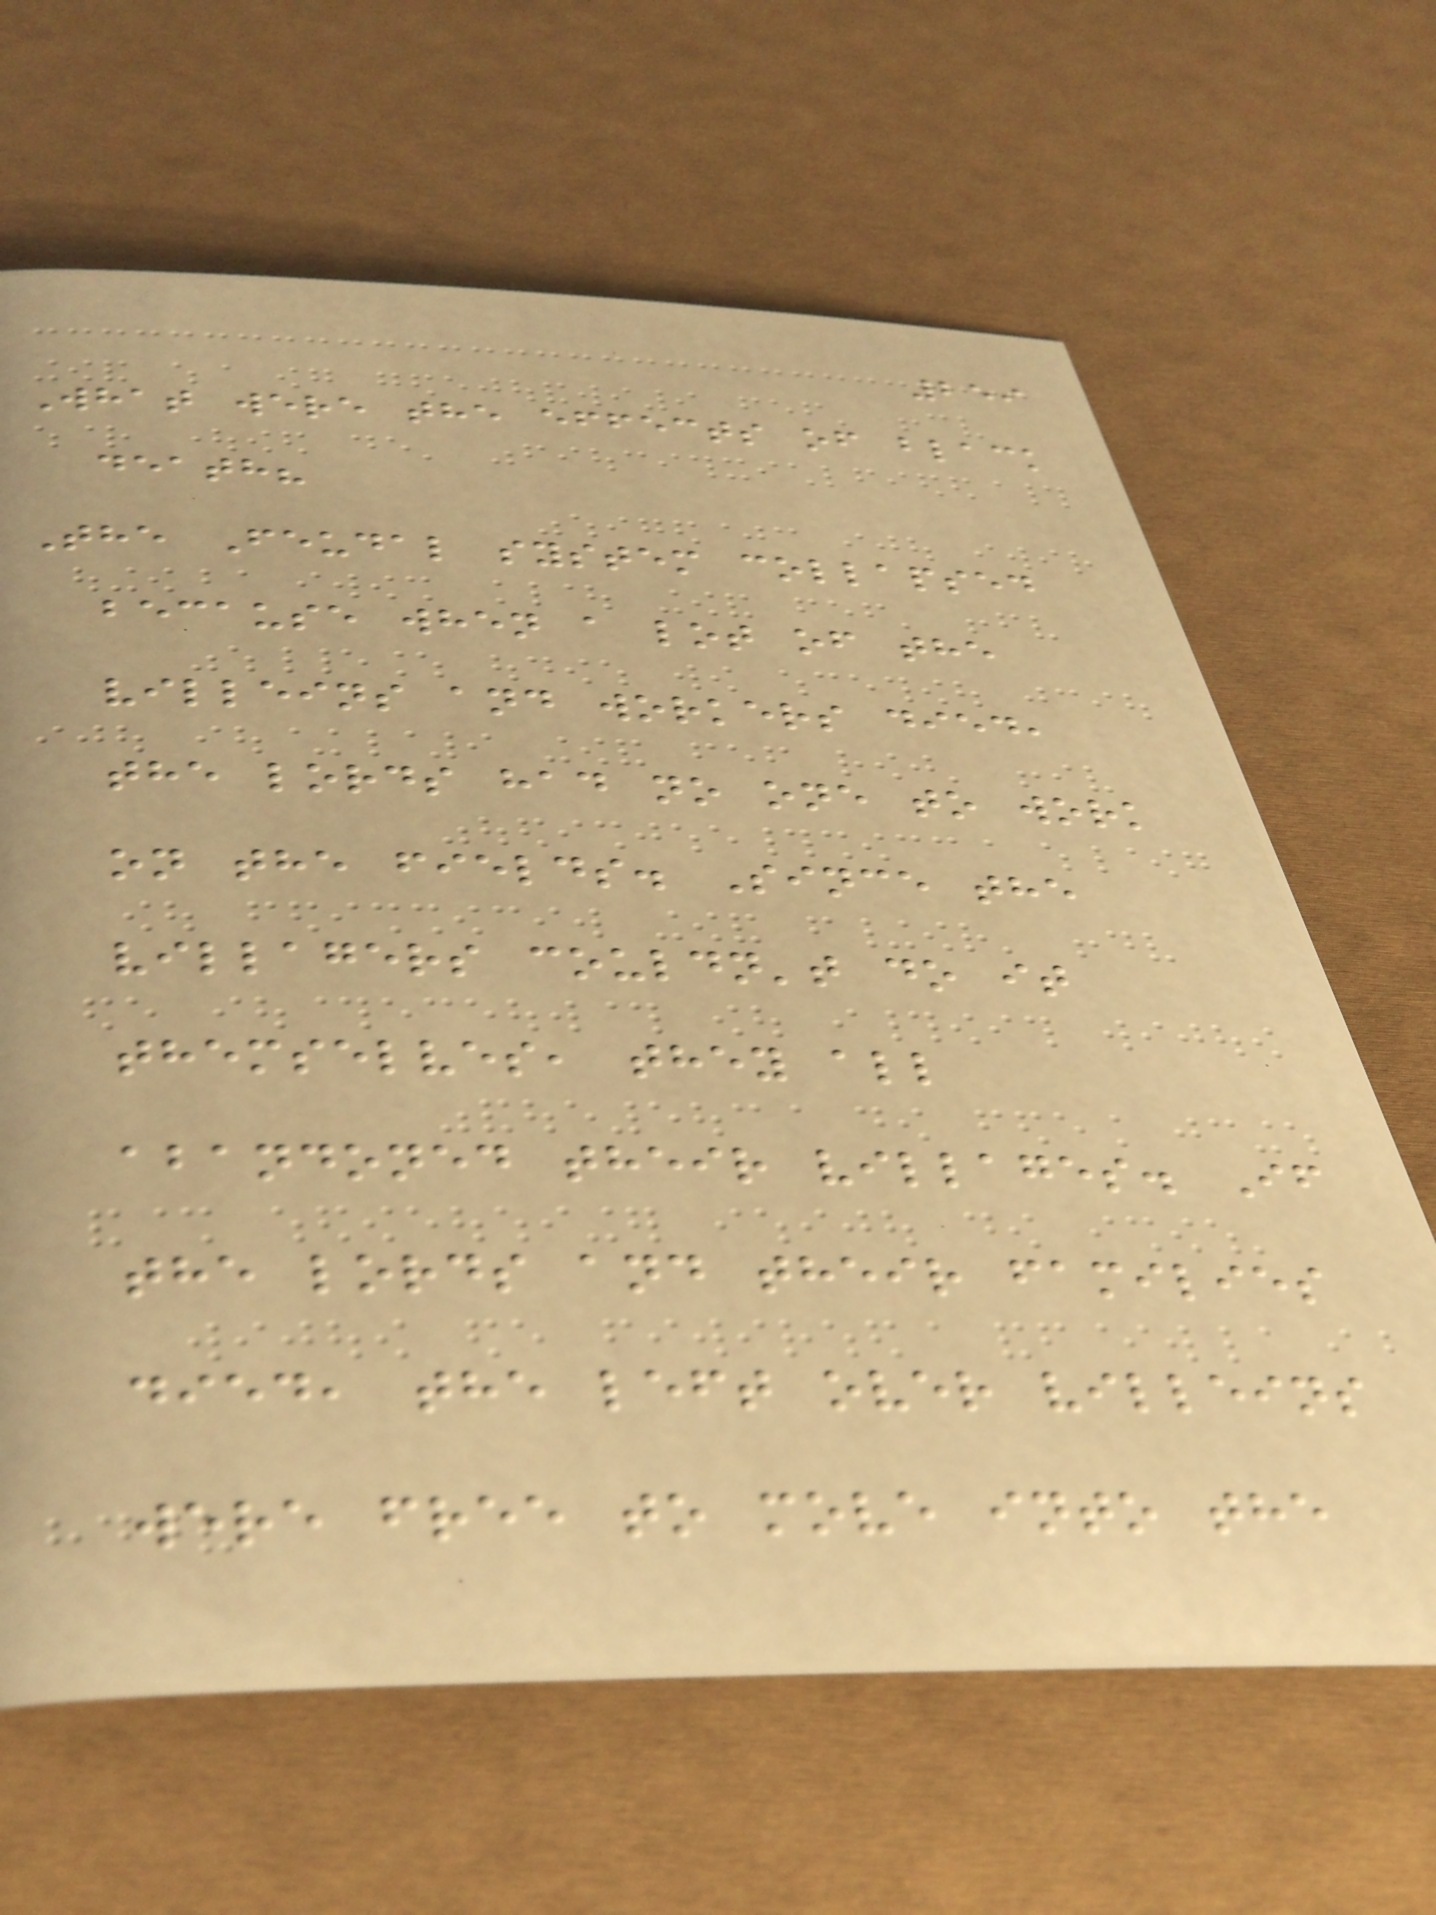259
What were the effects of black
death?
The Feudal system collapsed
because when a lot of the
villeins and workers died,
the lords had no one to work
on the fields. Since the
villagers couldn't do it
themselves, they all
abandoned their villages. If
the lords and their families
died, the left over villeins
were free to move into the
